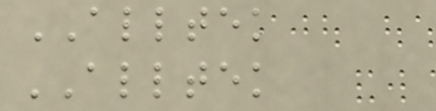ALLTEK
ALLTEK
